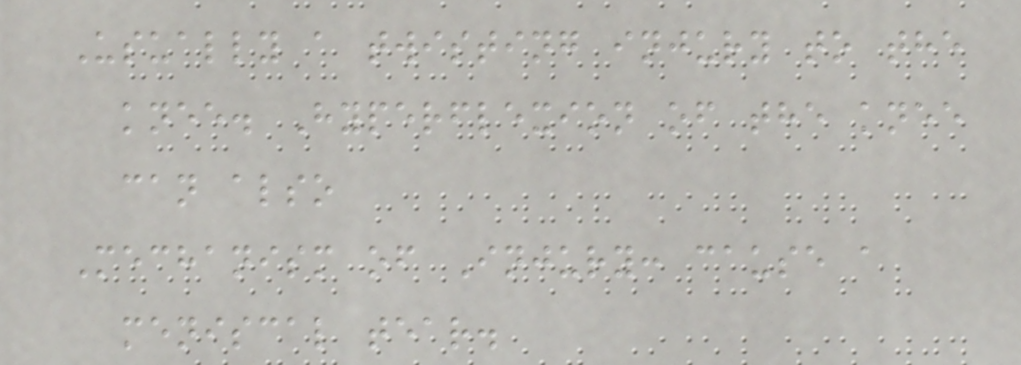Usually a twisting injury to the
knee. Hyperflexion of the knee
can also
Mechanism of Injury: cause a
meniscal tear.
